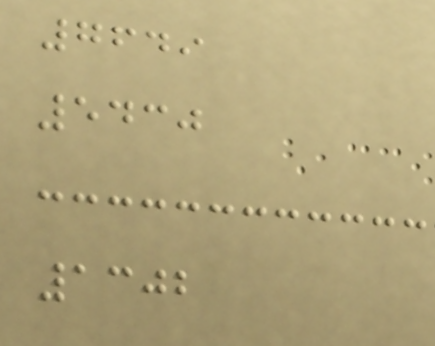7649
5430
1302
